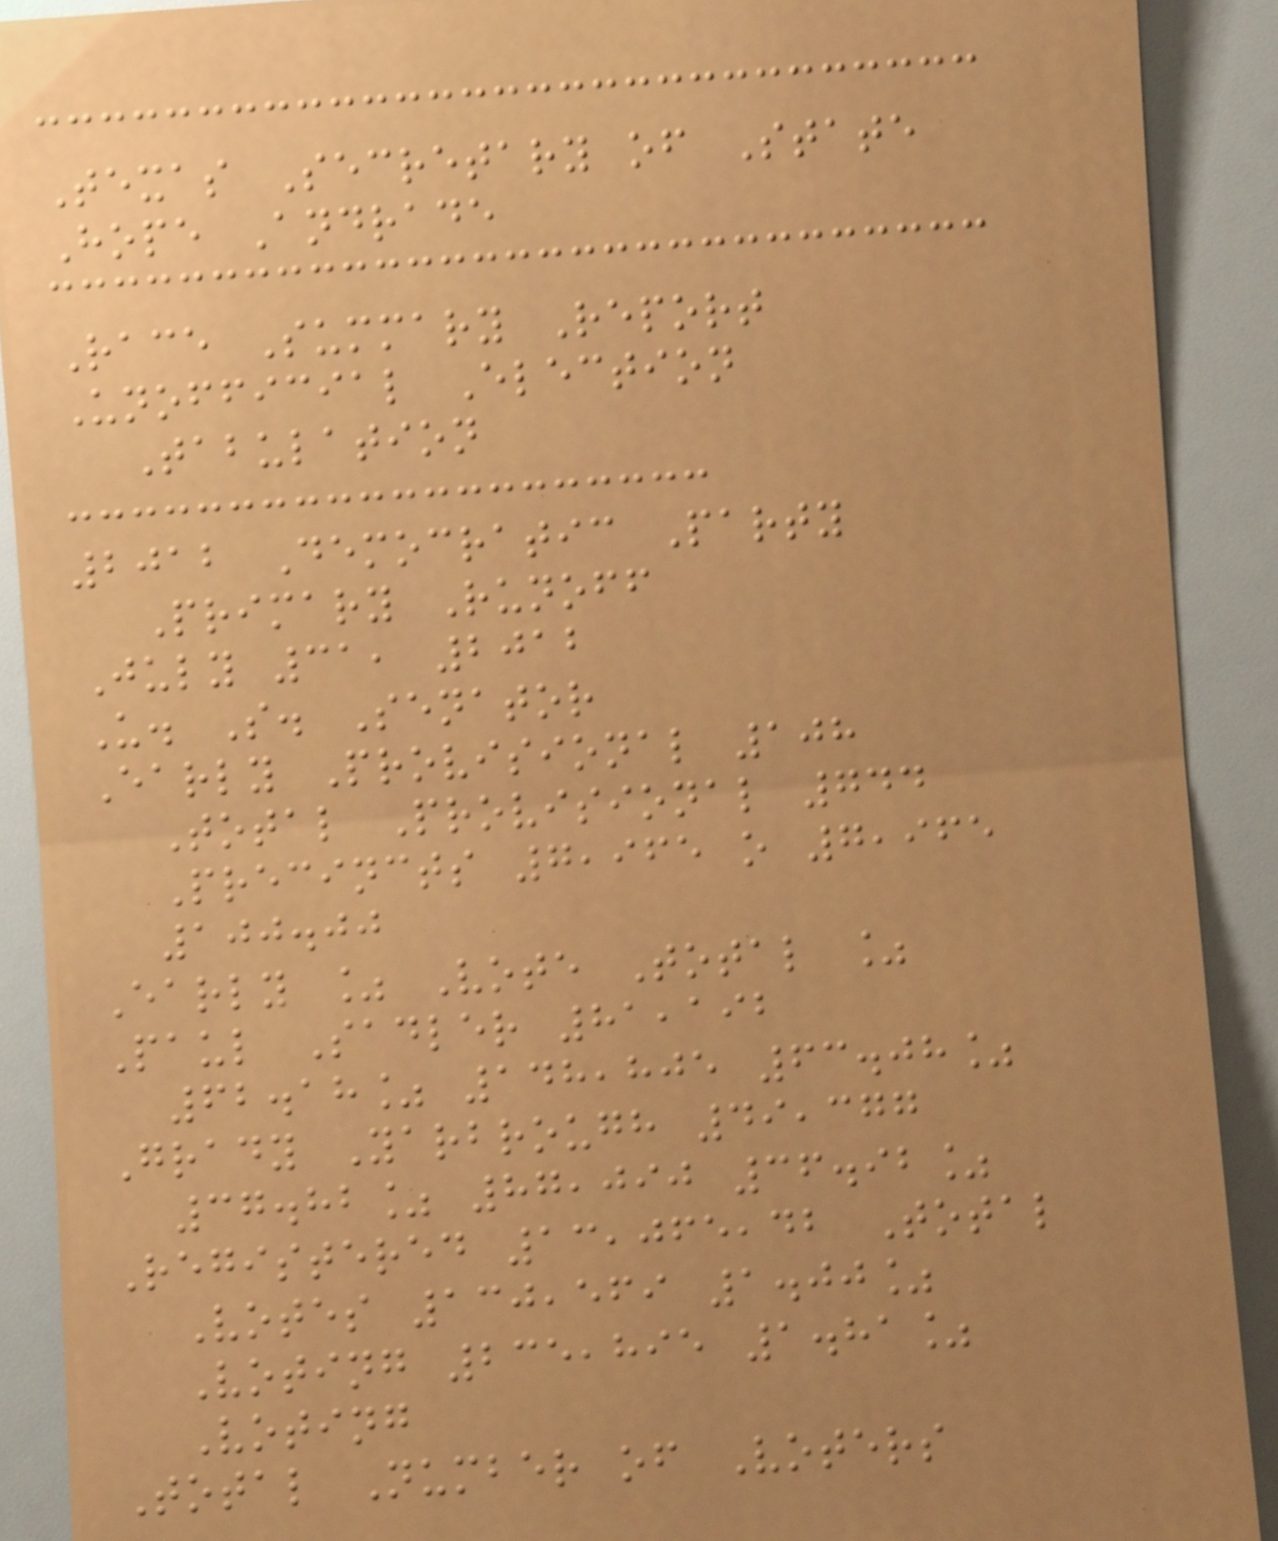Texas Secretary of State
Hope Andrade
Race Summary Report
Unofficial Election
Tabulation
2012 Democratic Party
Primary Runoff
July 31, 2012
U. S. Senator
Early Provisional 108
Total Provisional 744
Precincts 7,965 o 7,965
100.00
Early % Vote Total %
Paul Sadler 81,192
62.18% 148,805 63.08%
Grady Yarbrough 49,377
37.82% 87,090 36.92%
Registered 13,065,42 Total
Votes 130,569 1.00%
Voting 235,895 1.81%
Voting
Total Number of Voters
